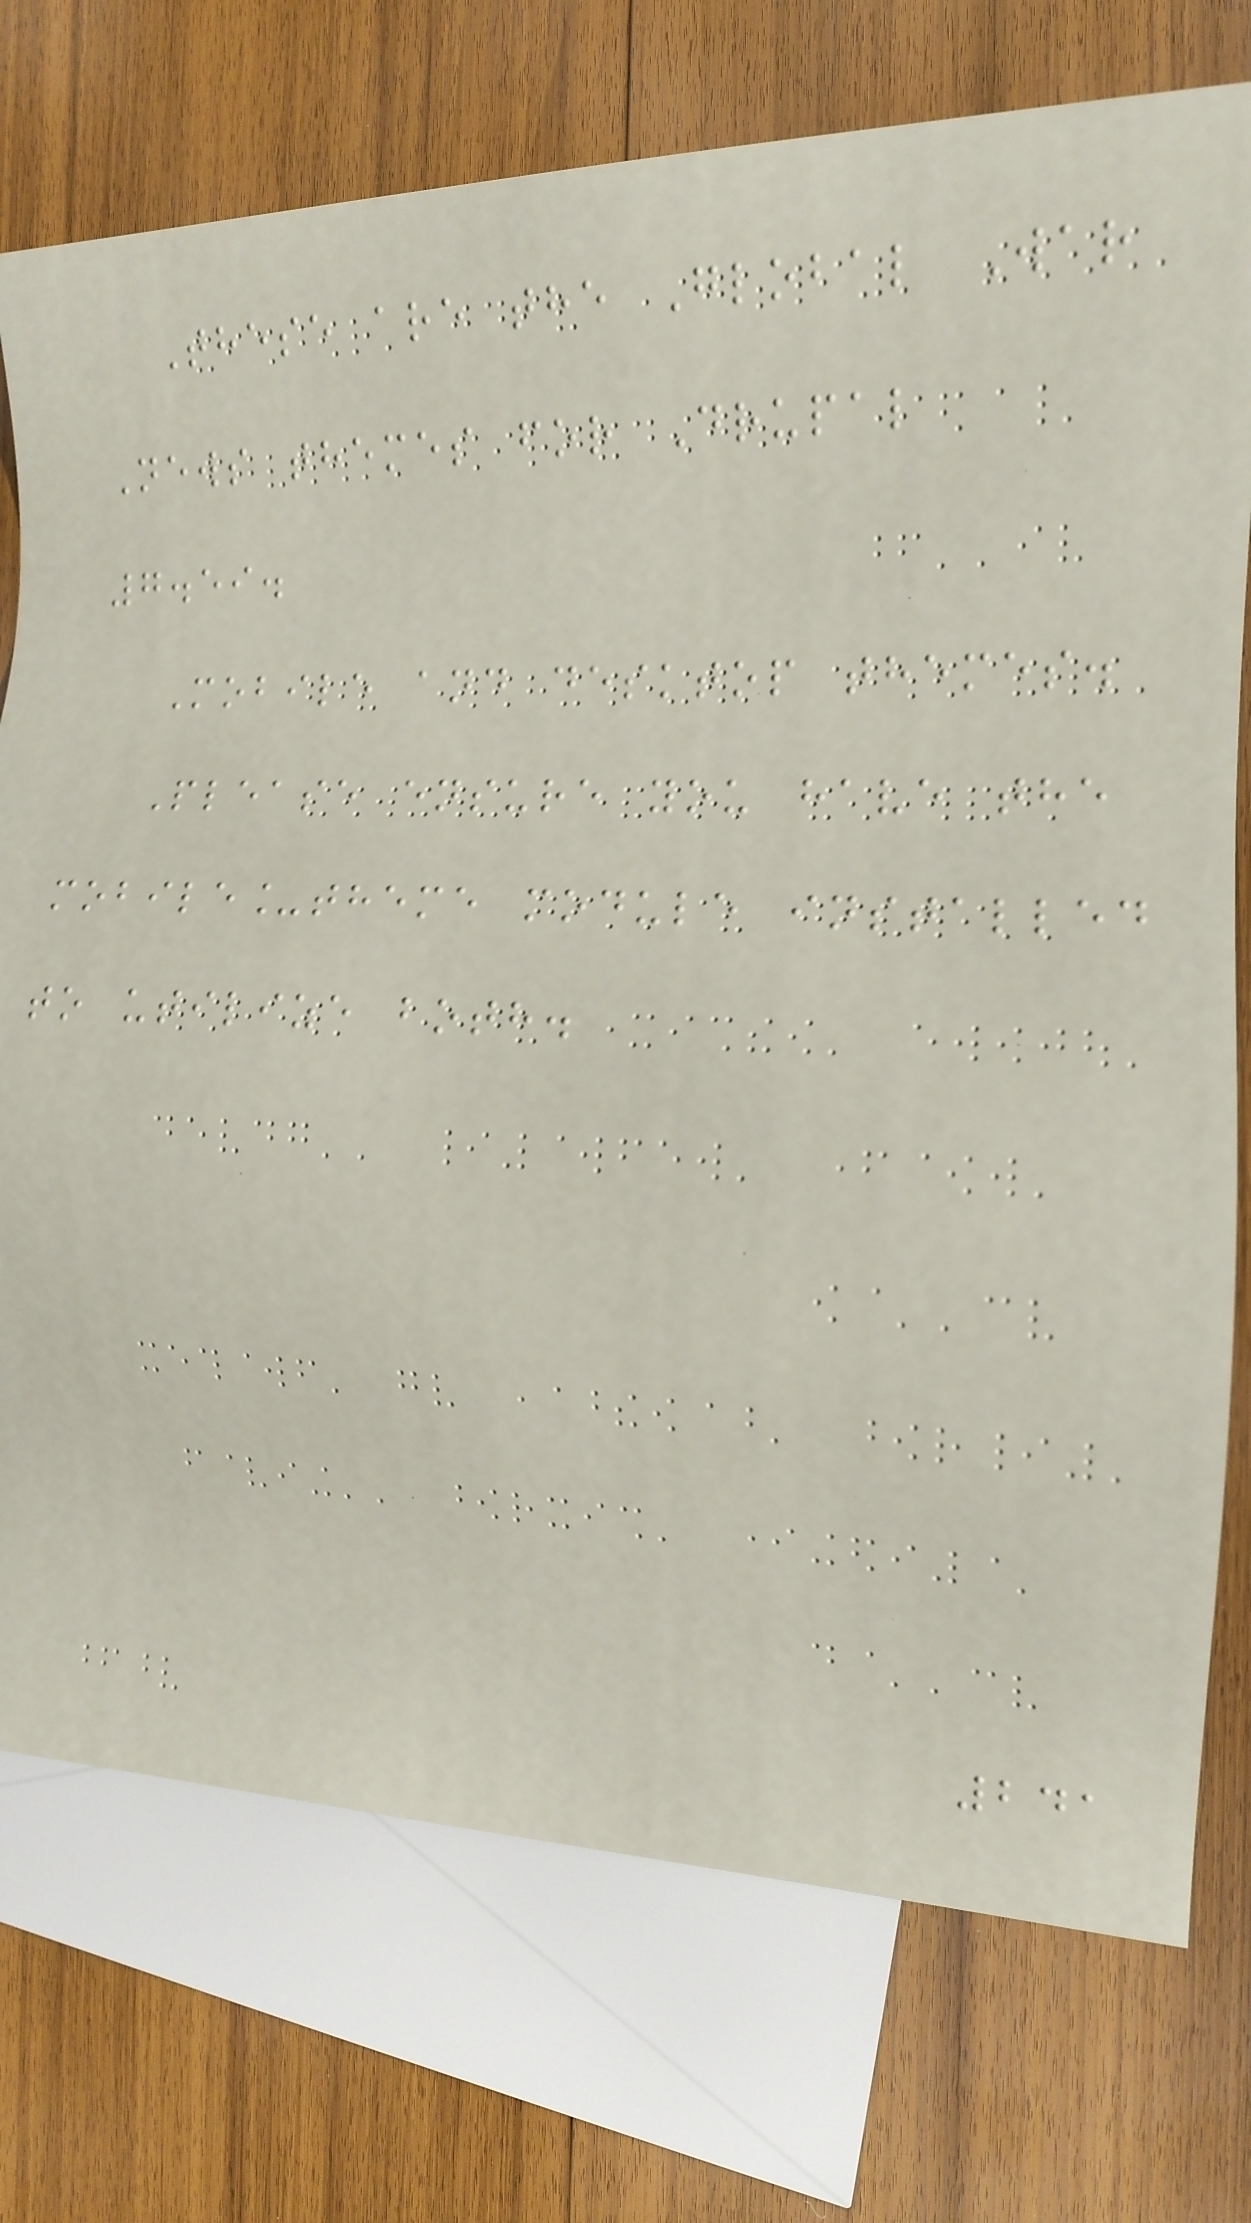These are the Global War
News themes for Drupal
7.59.
Mobile and desktop themes.
Please ensure you have the
mobile_theme module installed
to utilize both.
241
